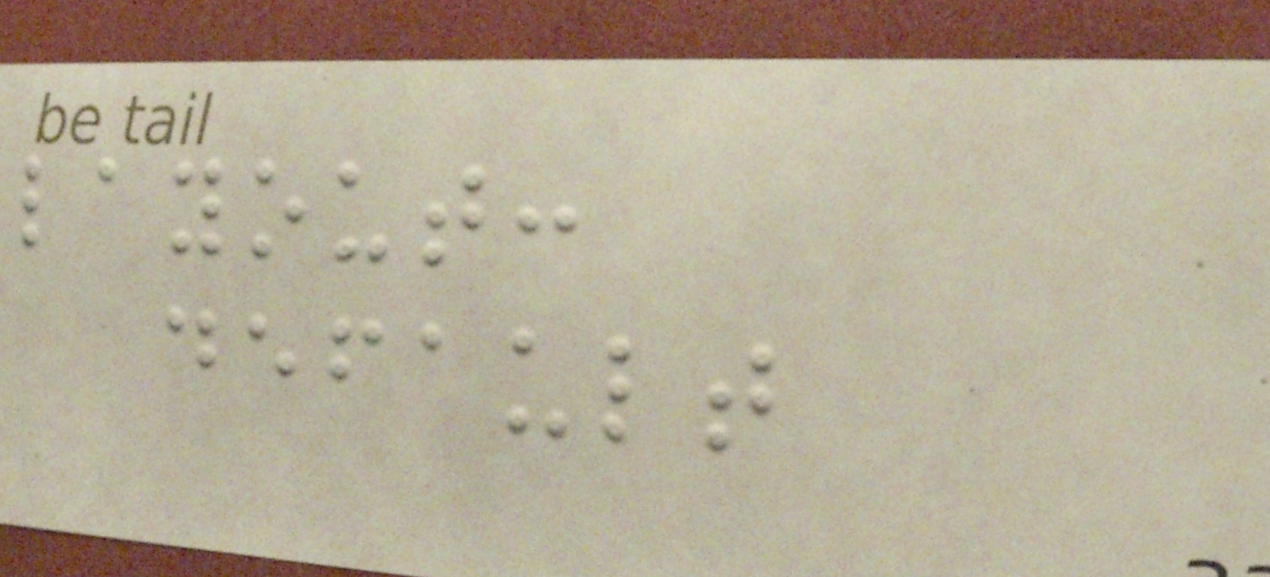layout:
default
